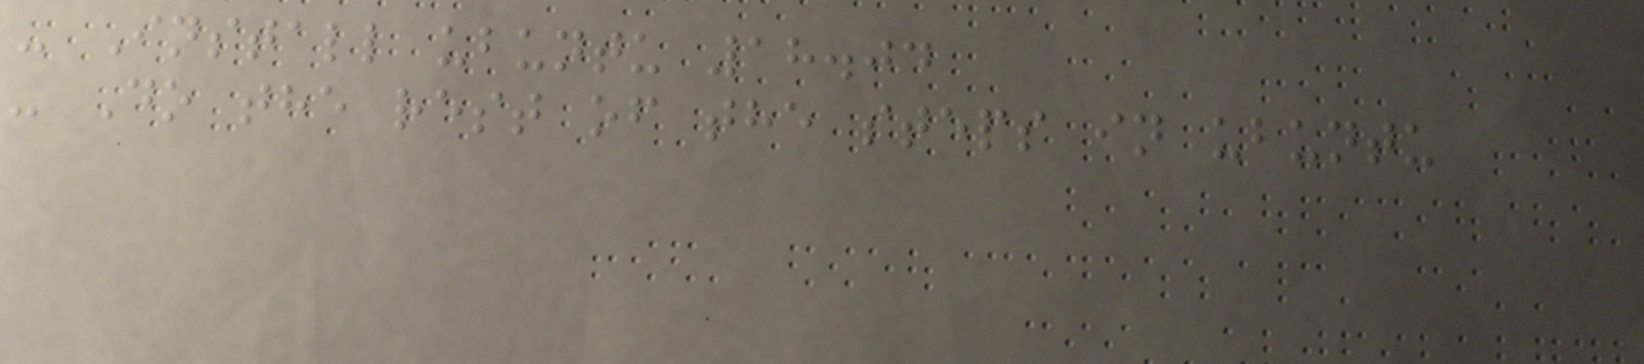- Install ubuntu 18.04
- Do the rest of the steps in ubuntu
